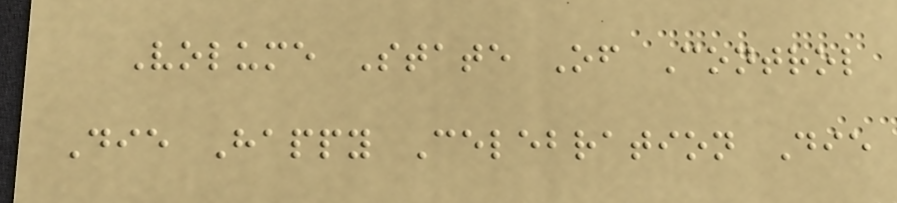Volume State Of Control
Die Happy Celebration Die
